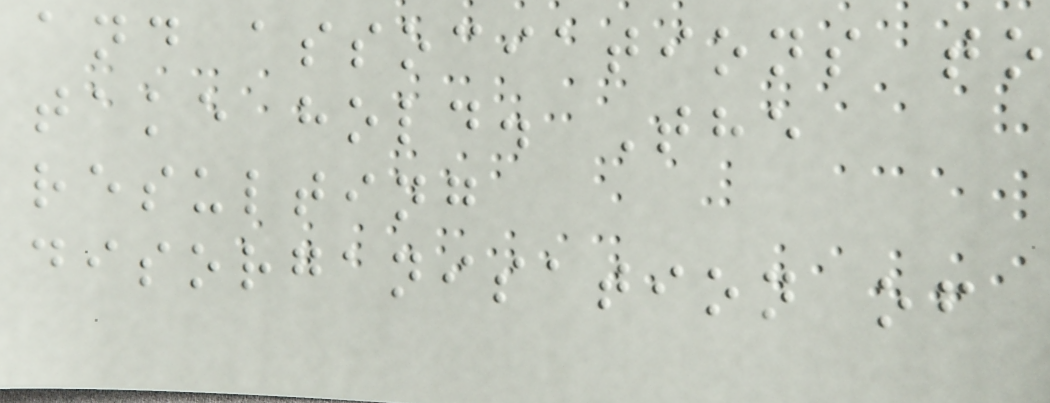and associations to
take hold. The
resulting
disorganisation of
